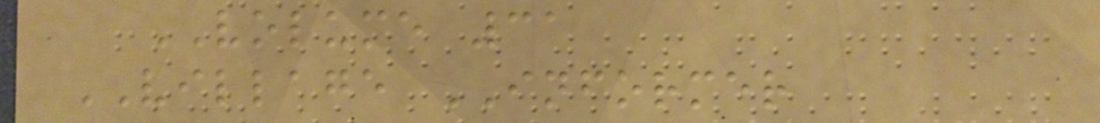VOLUME 31
VILLAGE INFORMER
